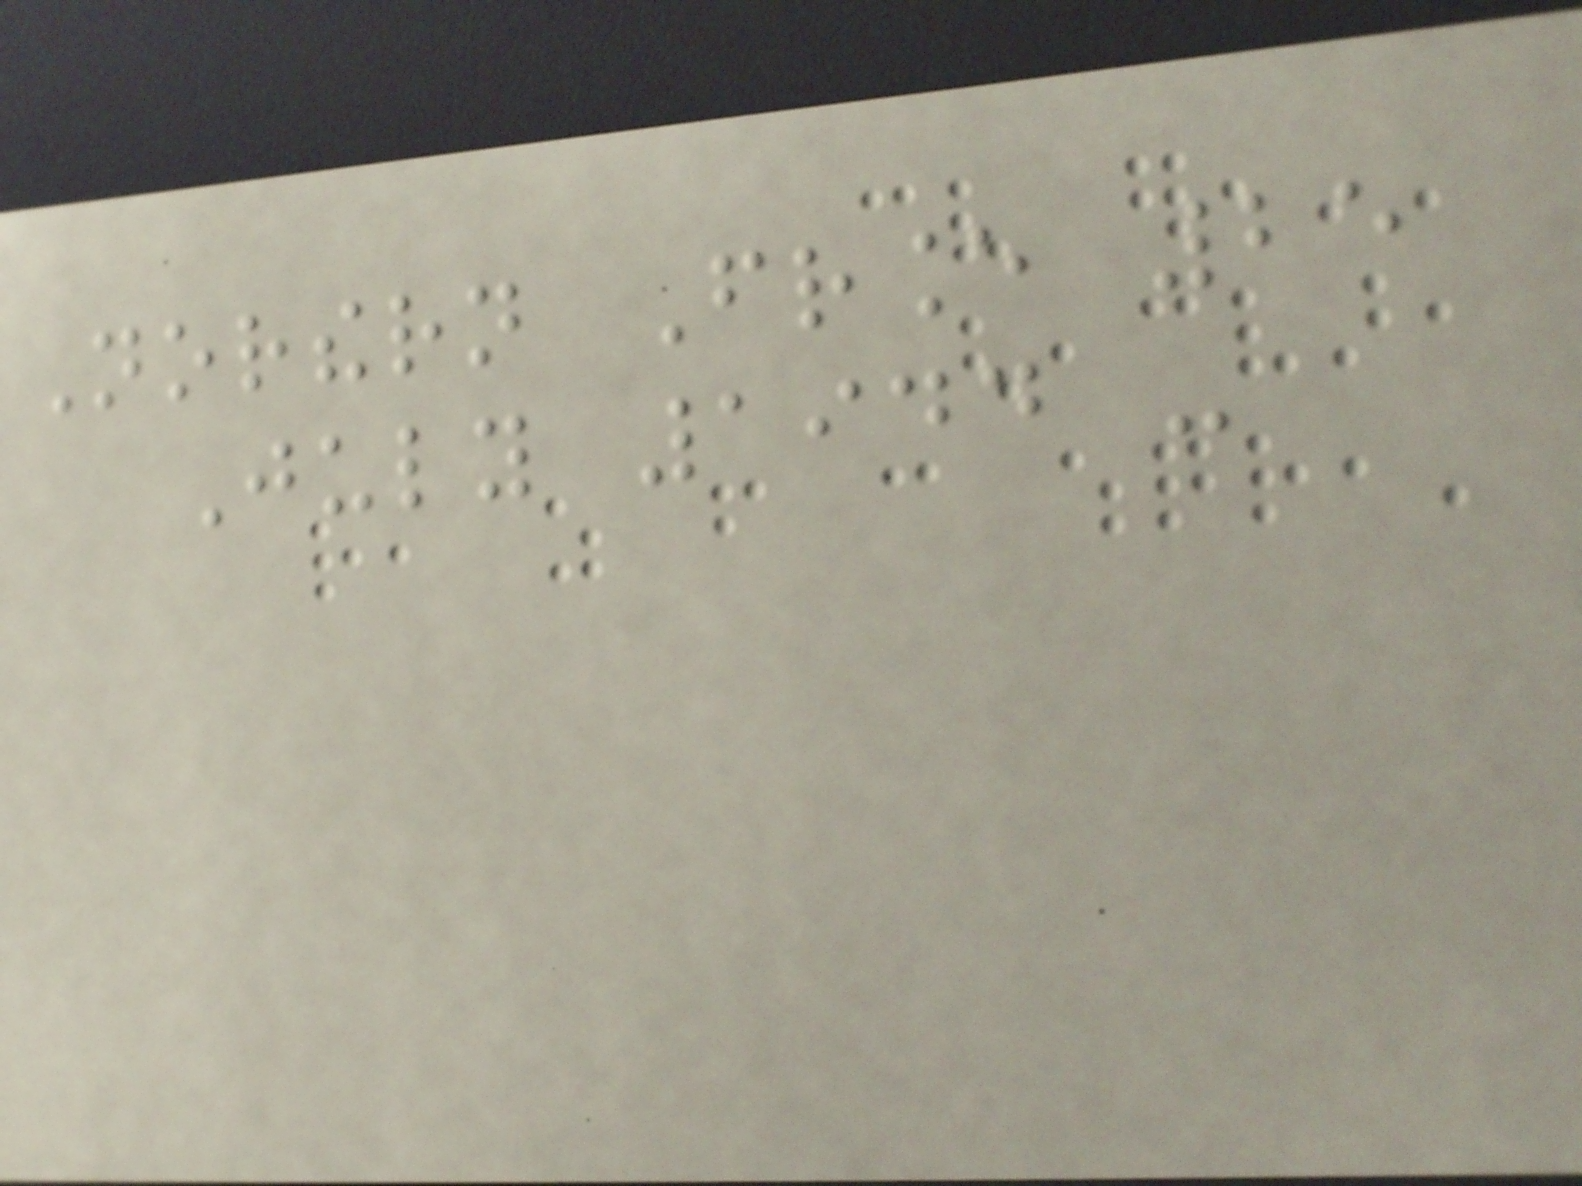Northern France 25
July 1944 -
